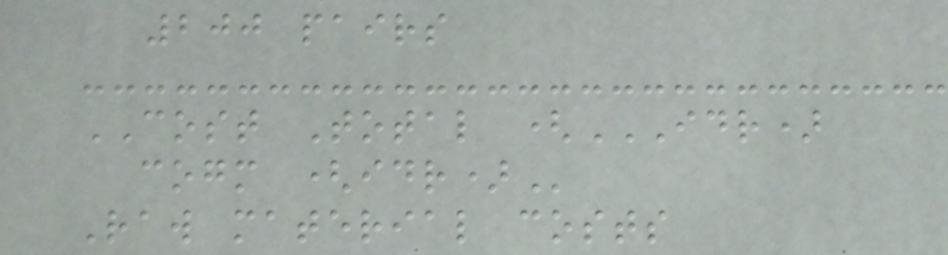200 pairs
COST Total (IDR)
COGM (IDR)
Raw material costs
